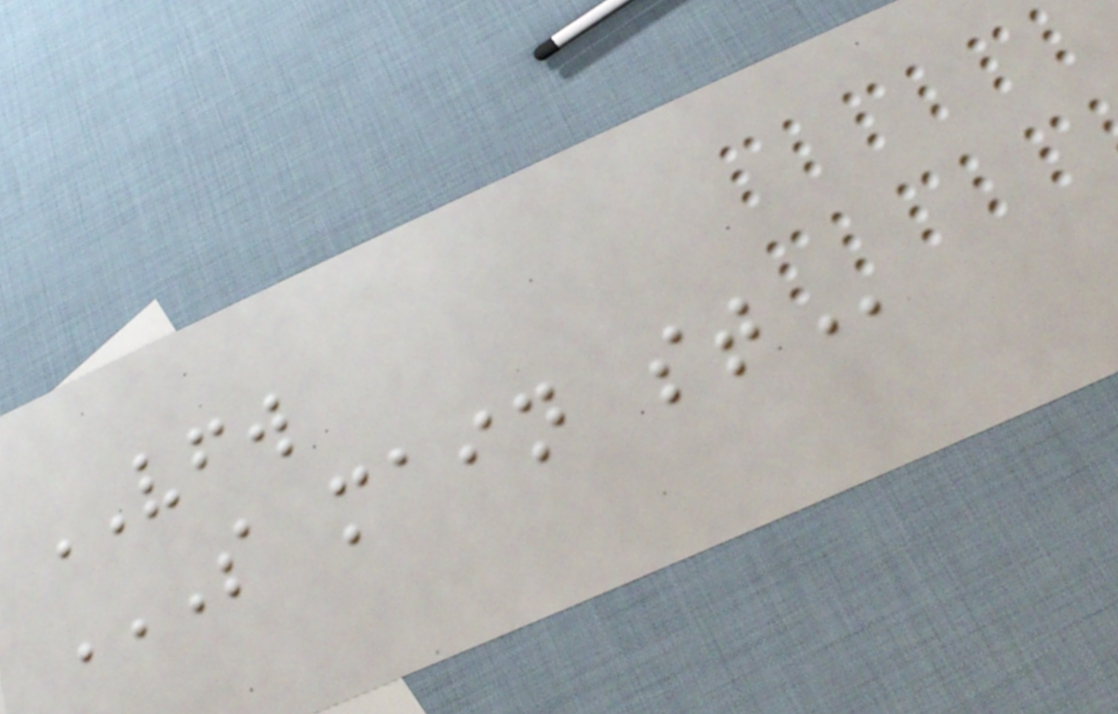VFW
S MAIN ST
